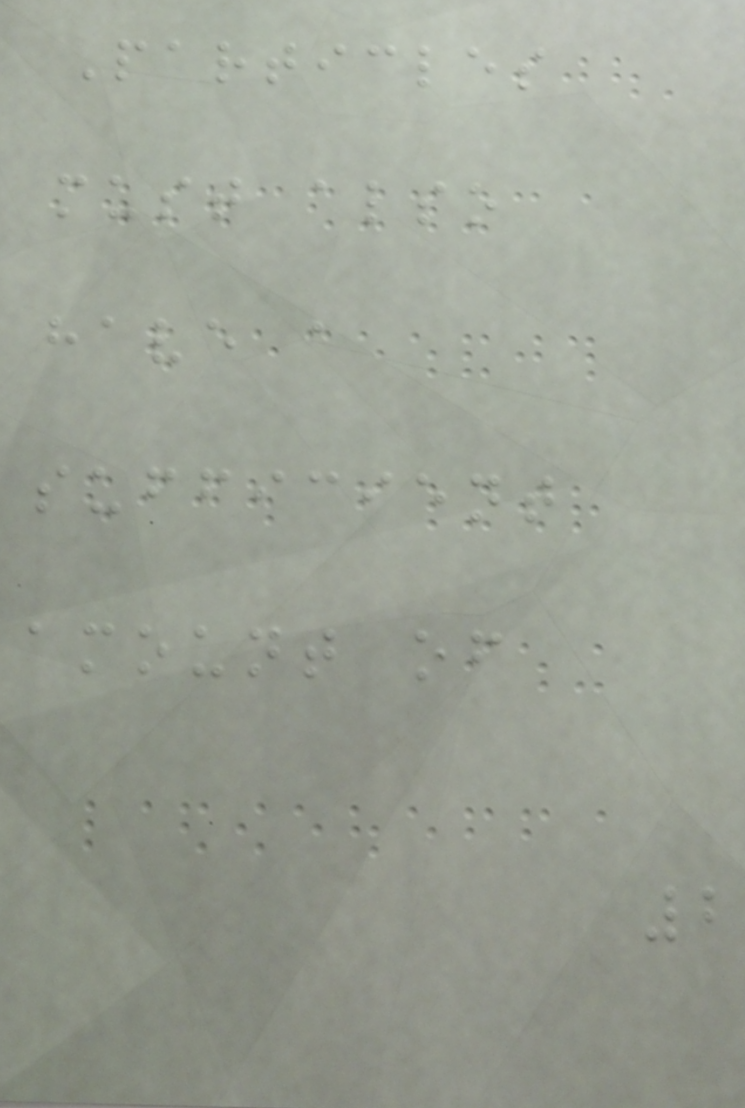Particles
must also
have a
sufficient
amount of
2
